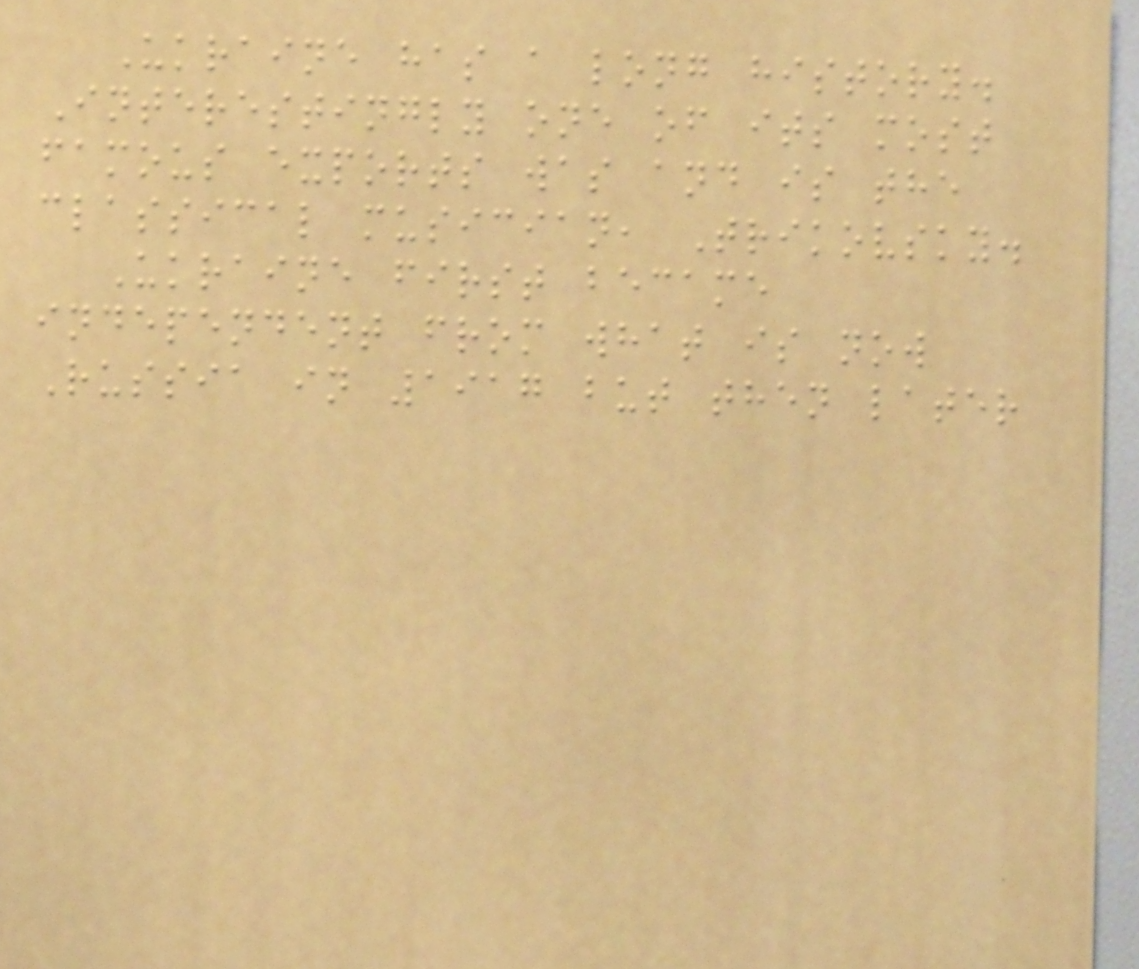Ukraine has a long history.
Interestingly one of its most
famous exports was and is the
classical musician, Trikovsky.
Ukraine first became
independent from what is now
Russia in 1917 but then later
